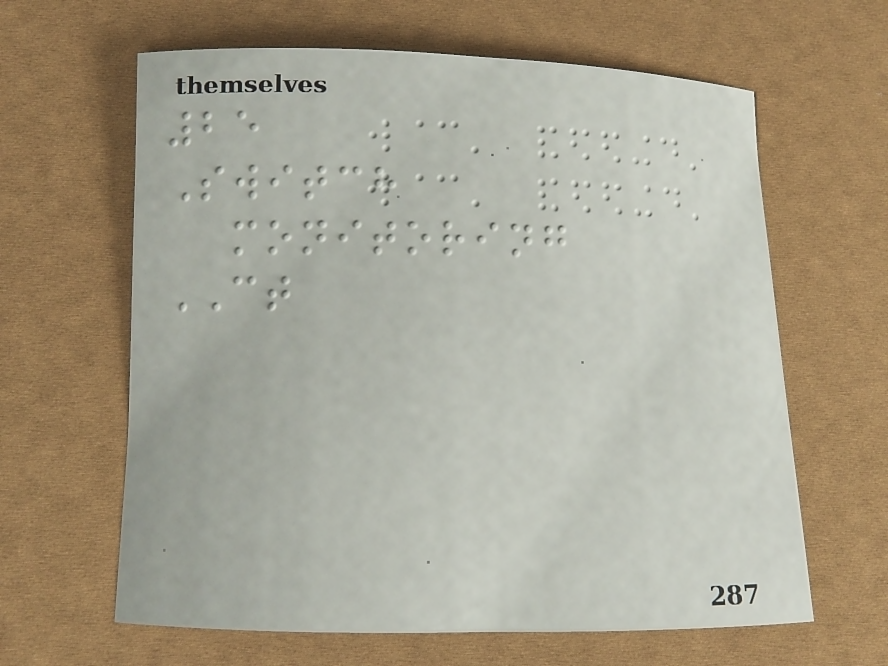25
Switch
monitoring
CT
